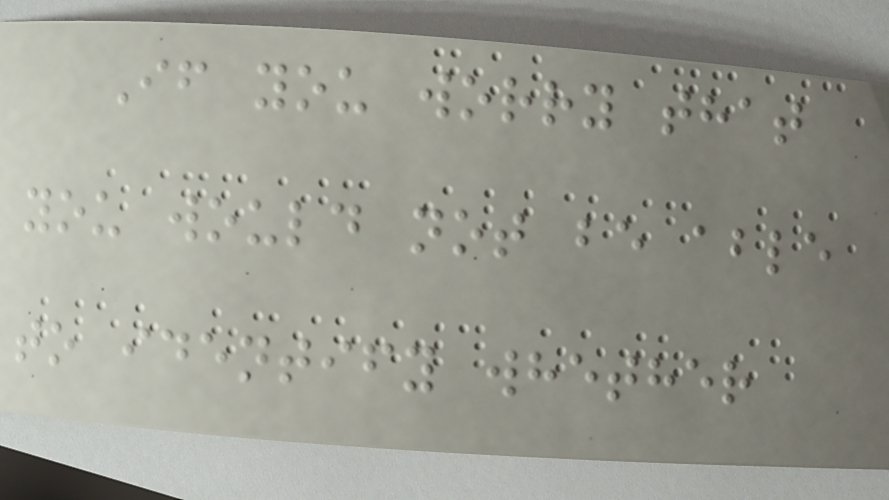If you worry that
you would not be able
to identify whether
